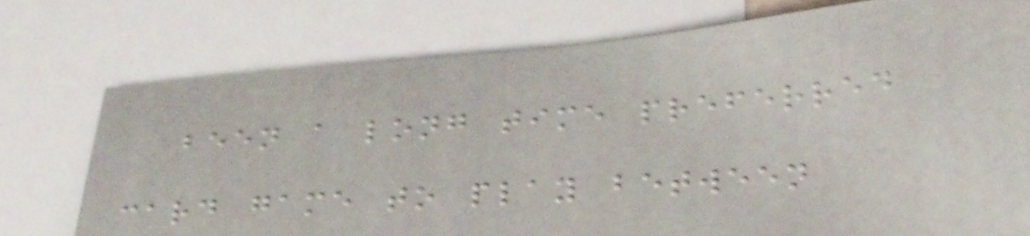been a long time preferred
card game to play between
